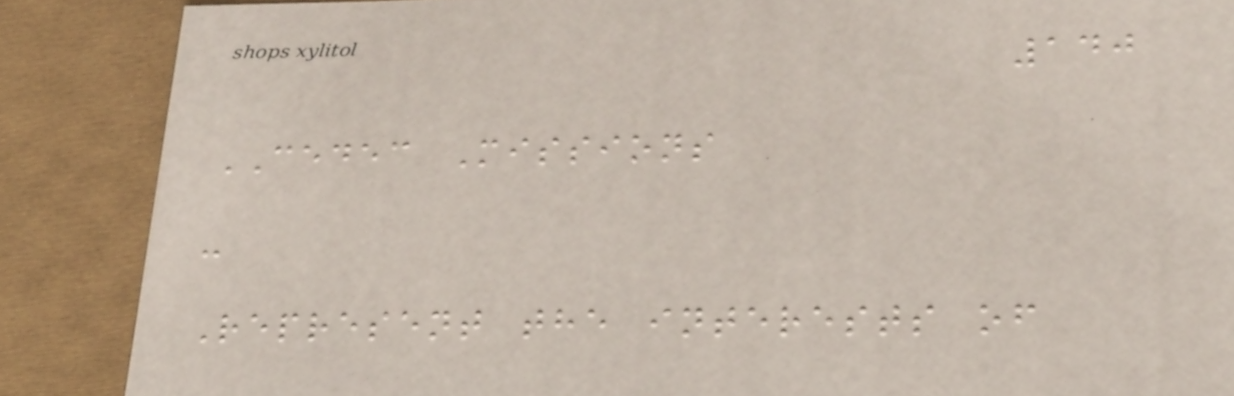140
CEDEC Missions
-
Represent the interests of
